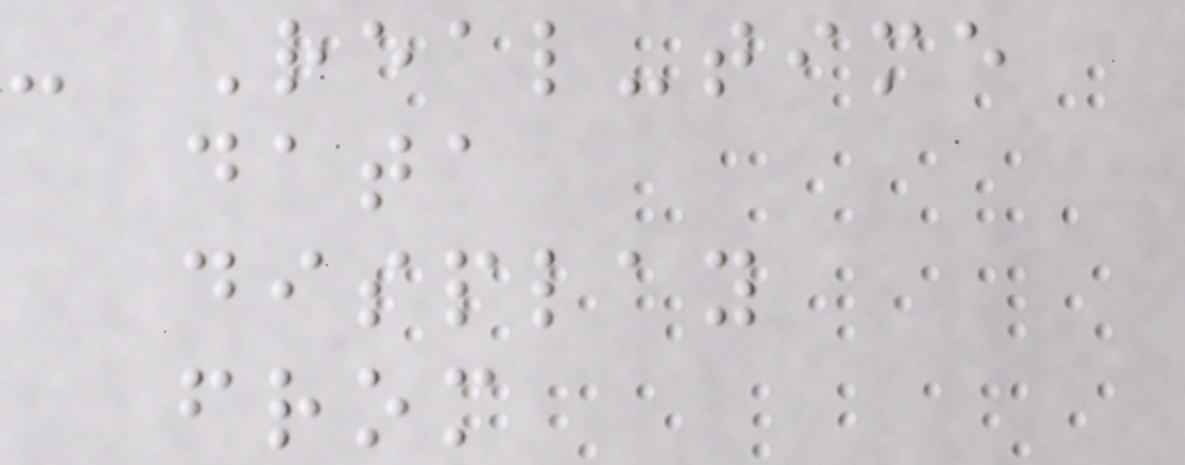- Real-time
data
display
from
